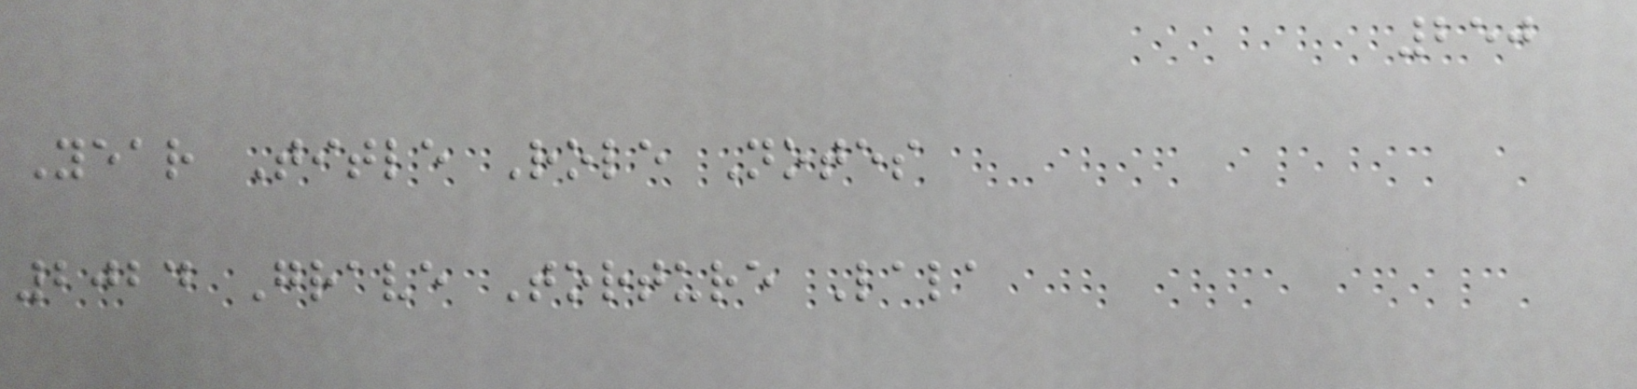250
Year Title Role Notes
2024 Grave Torture Lala
